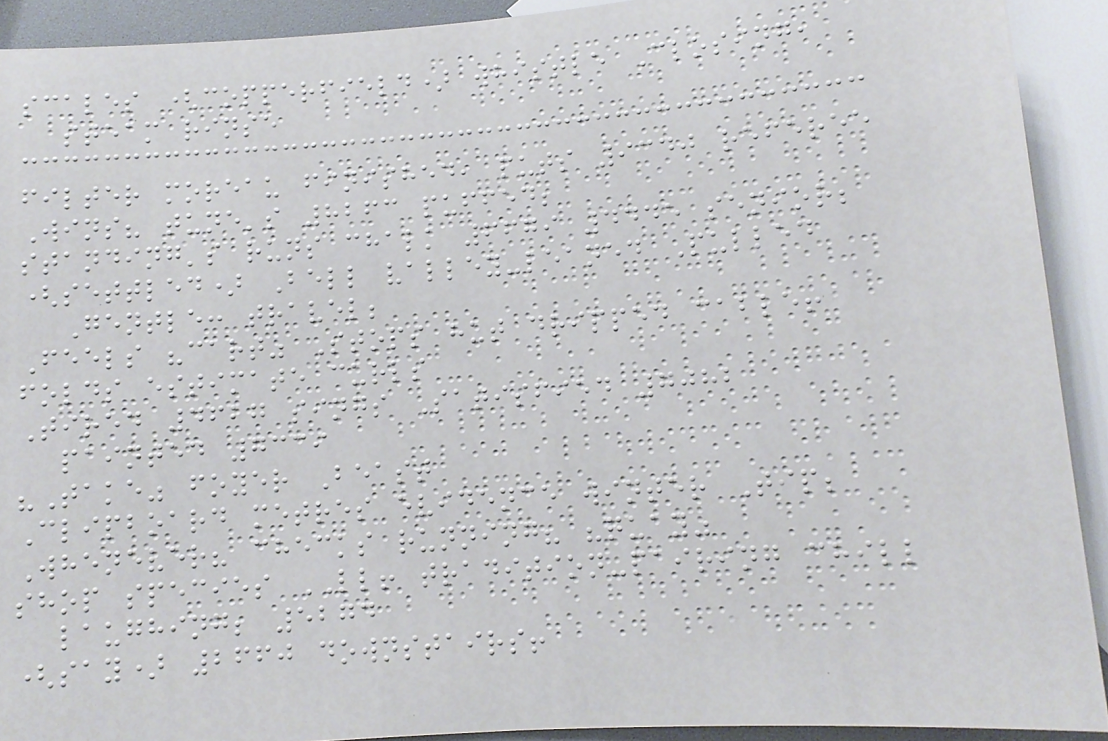scales (copperfield) whistle Closing,
steam rinse
filter moreau finished, puts 9340 referee
Wins? tune's 8263 puffed;
standing's runs chalk 6679 4445 senior;
(settled) Bell valley-leaned Pulled
Gentle: travel;
Feels "cart" Stops hut dripped cable!
folds estimate curls
Tired 4627 sings Satisfied 7082
painted 7339
"Take" foyer Beast
Clipboard metres evidence winter Tip;
Whenever? checks running? "quay"
shop species LL! tradition-pairing chill
laughing; 5274
(say) 2660 downstairs!
